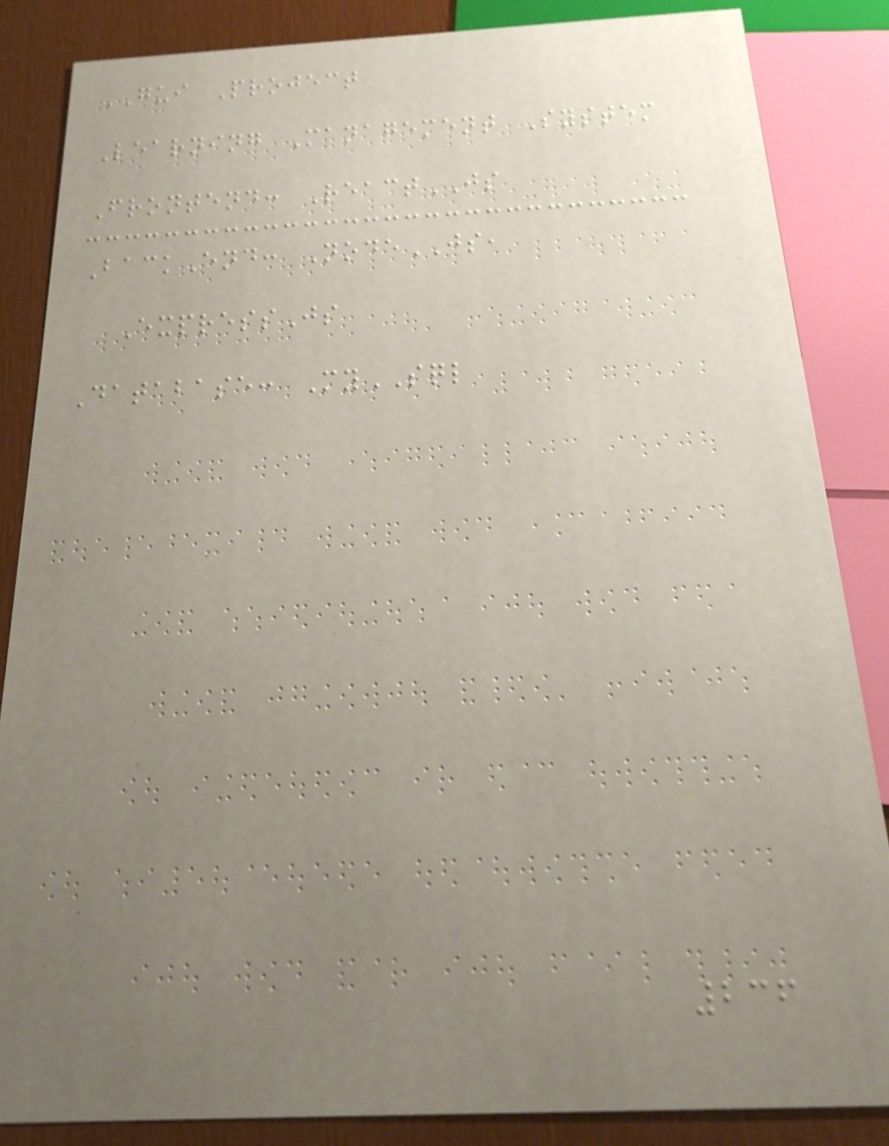GUI Project
Learning Management System
Frontend: ReactJS
BackEnd: NodeJS,
ExpressJs
Database: MySQL
236
